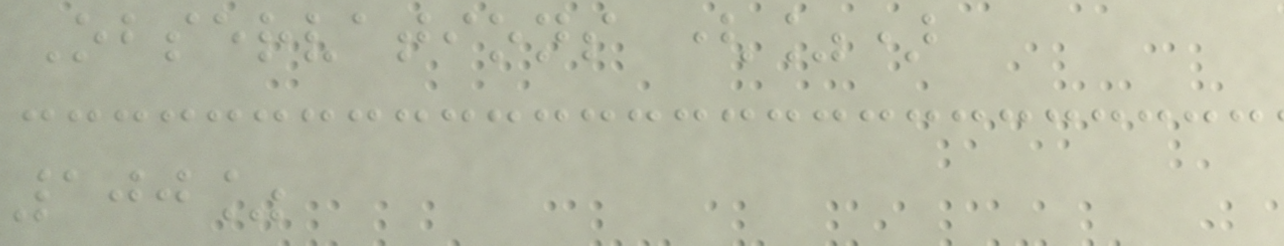Observations (%)
100%
